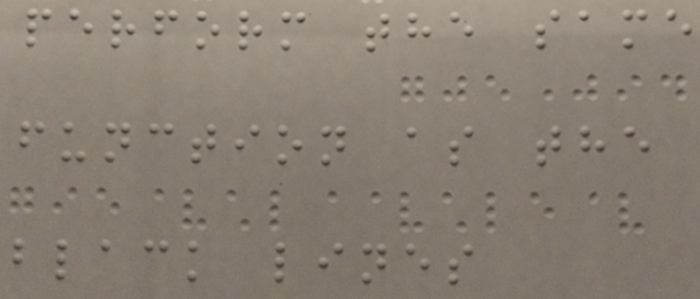perform the same
function as the
black lines
